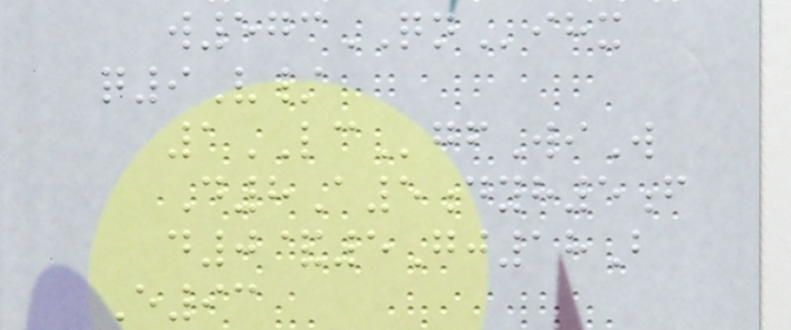w573QNihx
q9V/
1LCgfWiW
D8A5dyh5f
d0&5Gj18B
E93
